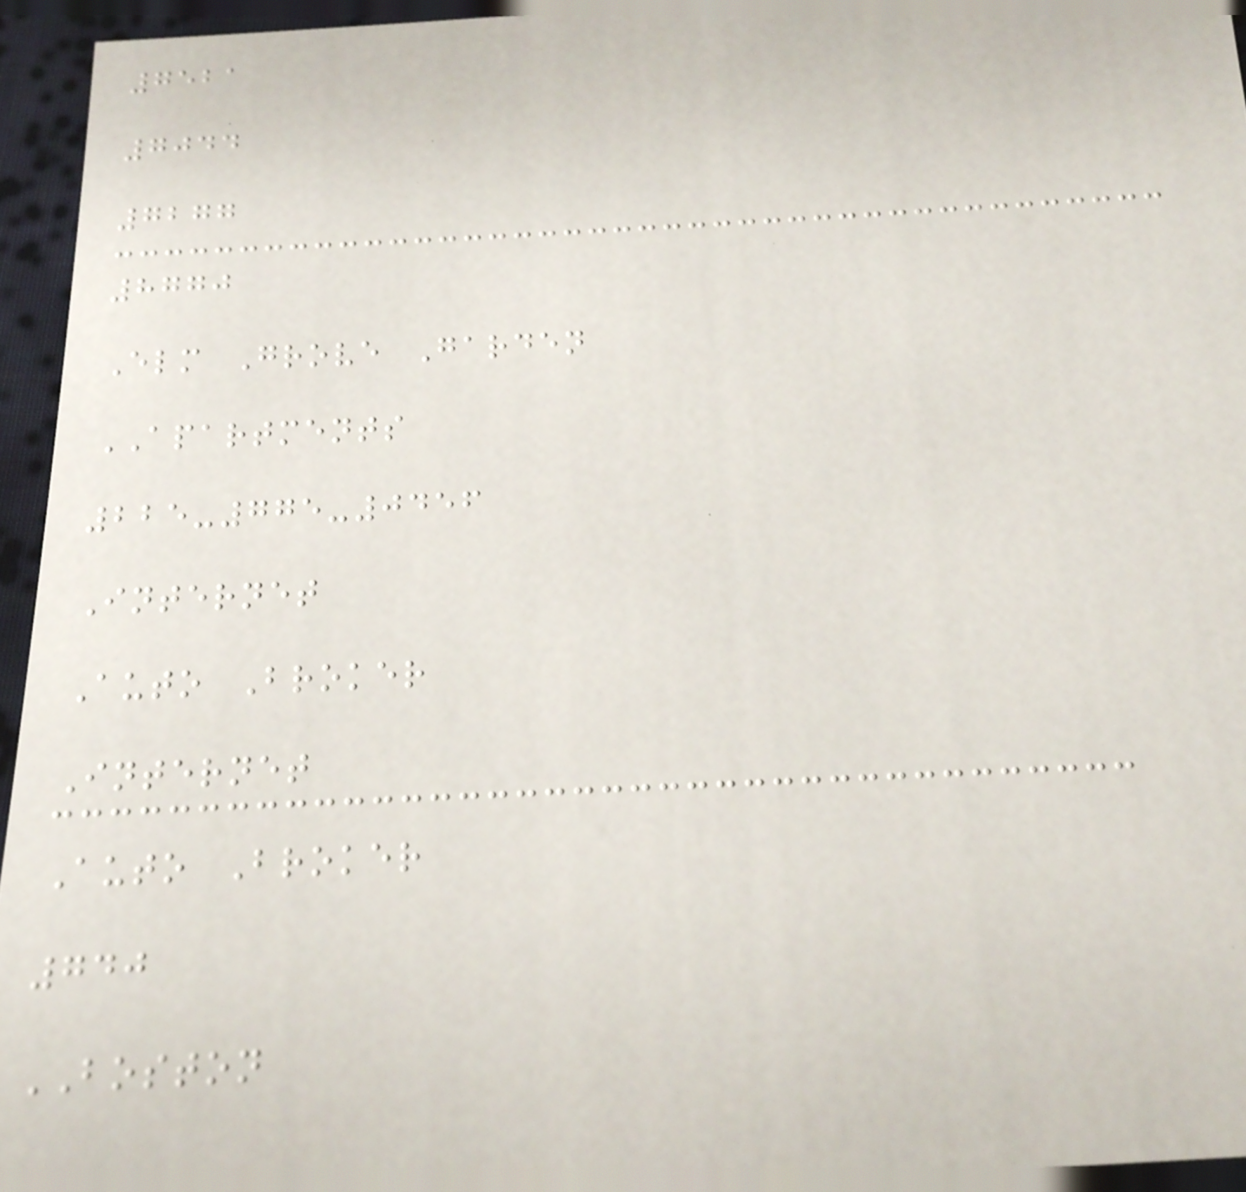7521
7044
7277
8770
Elm Grove Garden
APARTMENTS
225-775-0456
Internet
Auto Broker
Internet
Auto Broker
740
BOSTON
